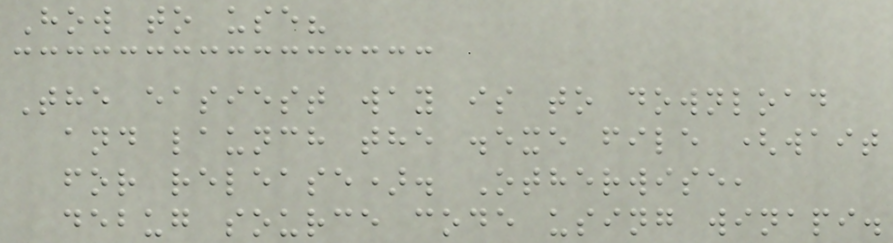How to use?
The easiest way is to download
and launch the .exe file (wait
for release). Otherwise,
debug source code using winapi.
